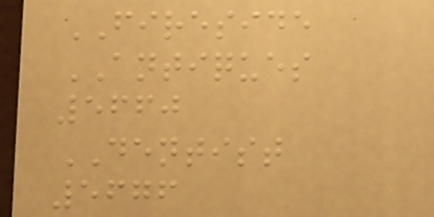FIRESIDE
ANTIQUES
5660
DENTIST
5676
